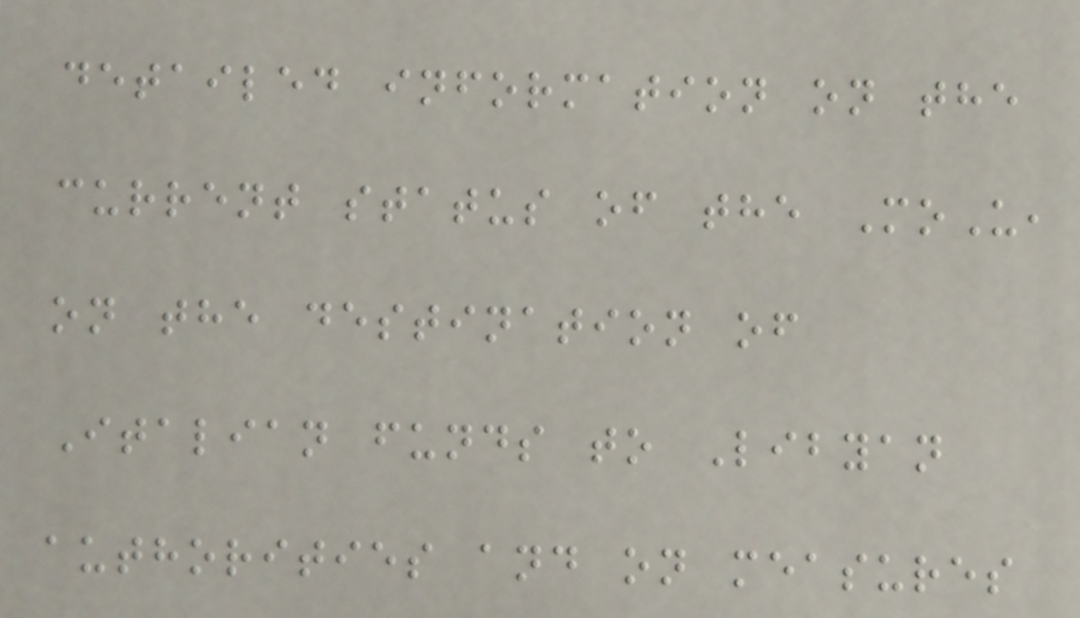detailed information on the
current status of the MoU,
on the destination of
Italian funds to Libyan
authorities and on measures
